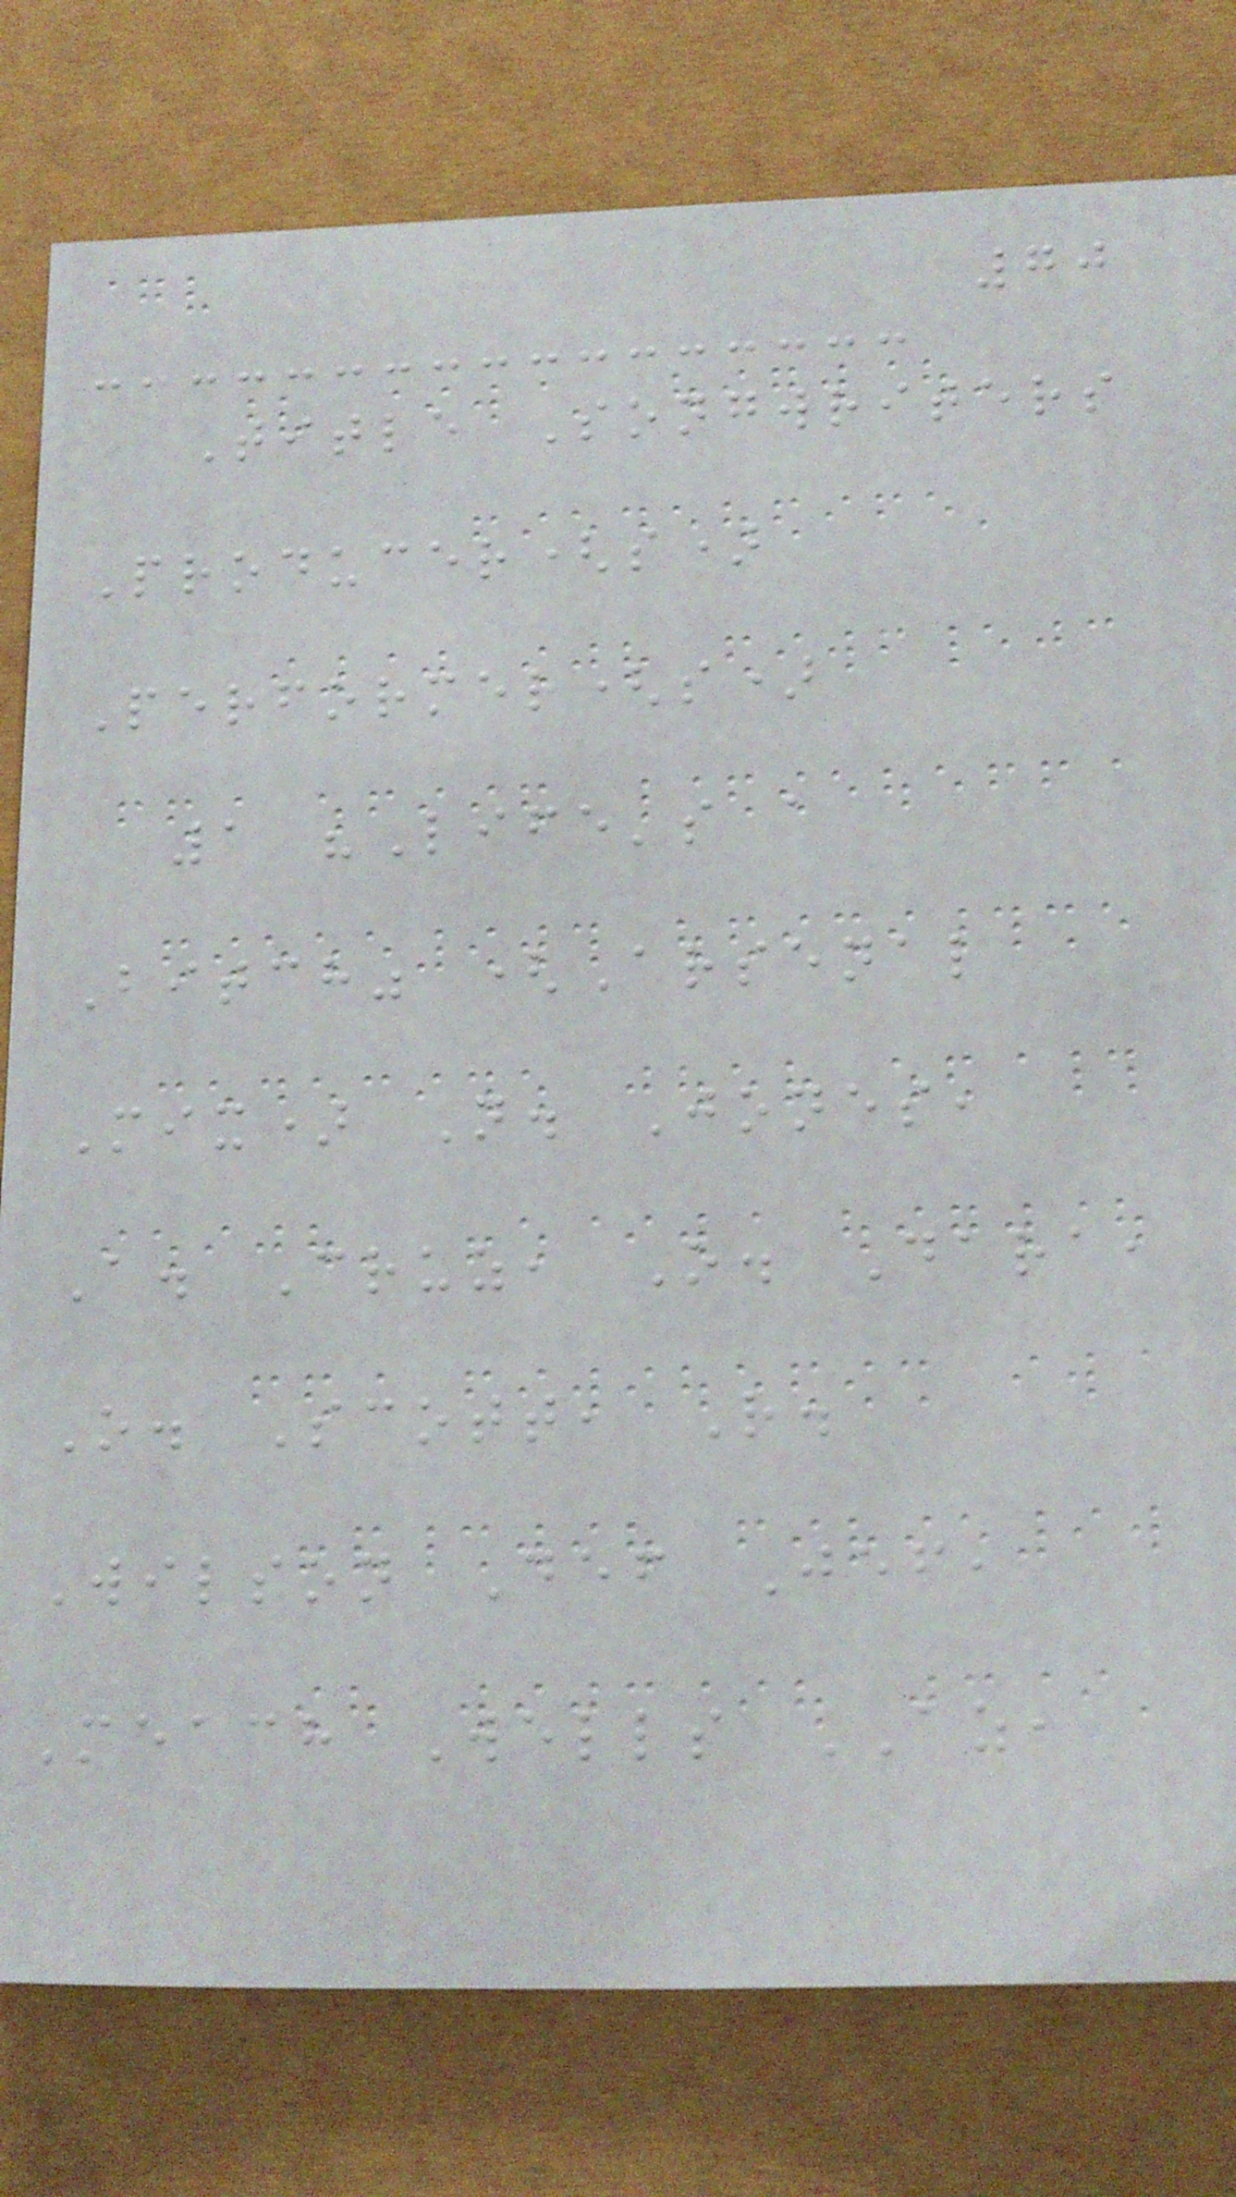70
Title Songwriters
Producer(s)
Performer(s)
1 "Life's a
Bitch" (Arsenal
Mix) N. Jones,
A. Cruz, O. Dara,
O. Scott, R.
Wilson Def Jef,
Meach Wells AZ,
